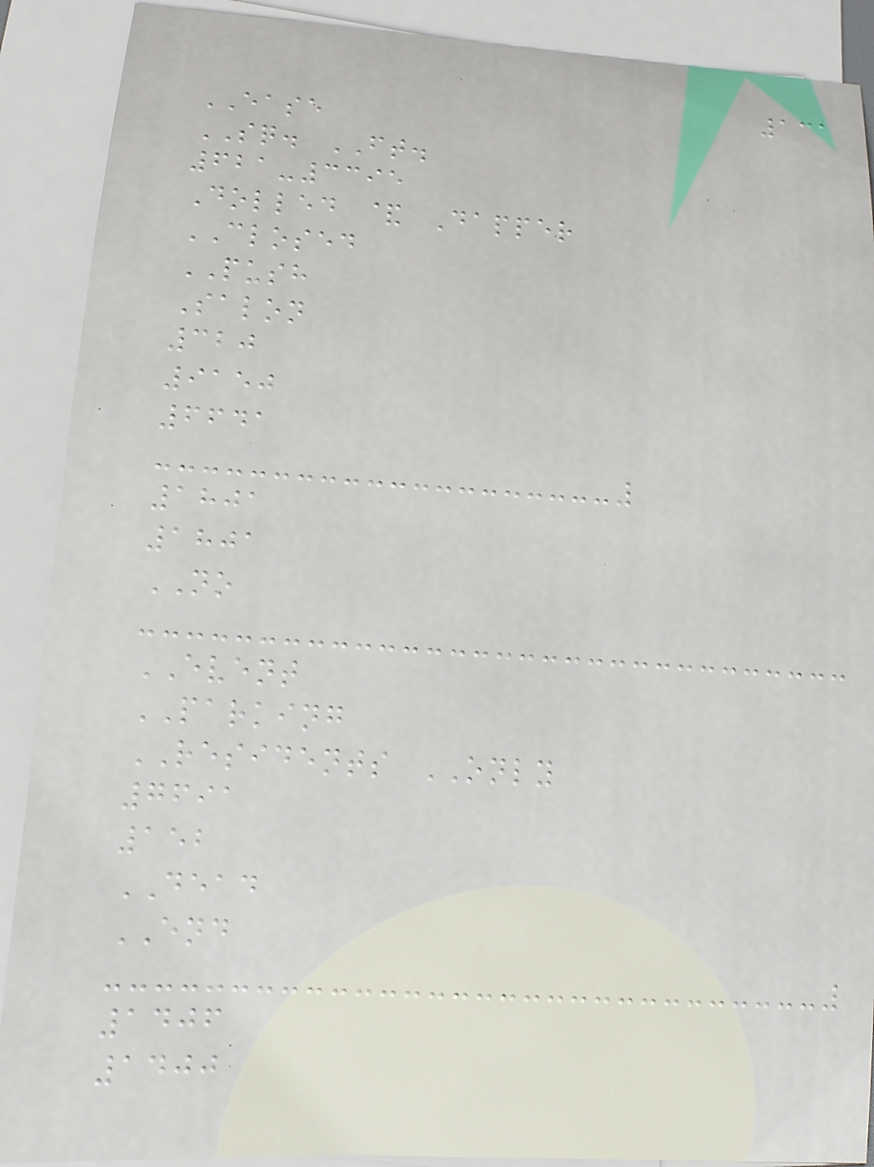131
EASE
SQ. FT.
621-3395
Dolled & Dapper
CLOSED
PUSH
Salon
320
9150
6641
1801
1801
NO
EVENT
PARKING
RESIDENTS ONLY
7691
152
DEAD
END
1406
1400
